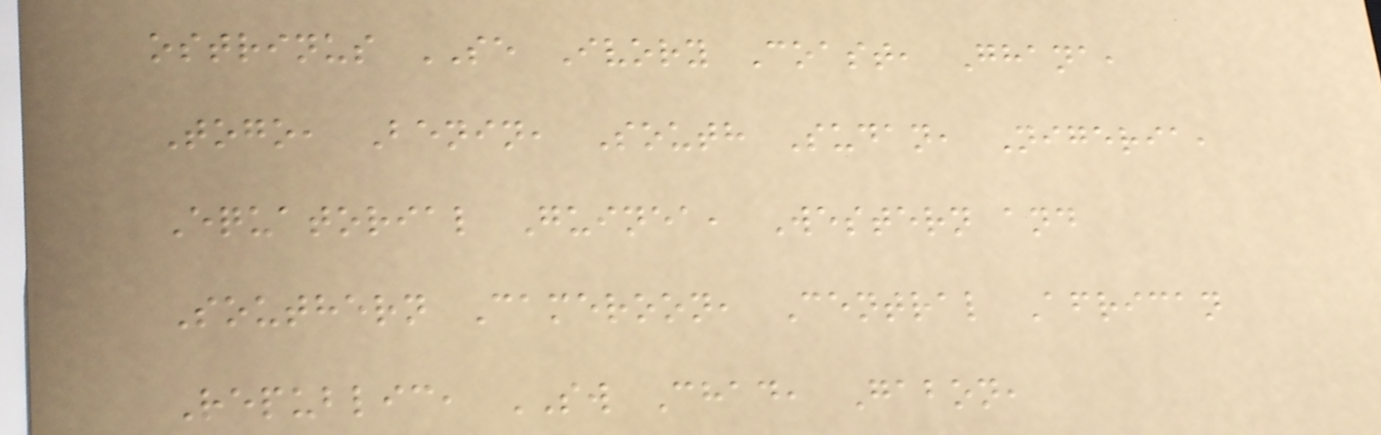ostrinus SE Ivory Coast, Ghana,
Togo, Benin, South Sudan, Nigeria,
Equatorial Guinea, Western and
Southern Cameroon, Central African
Republic, SW Chad, Gabon,
